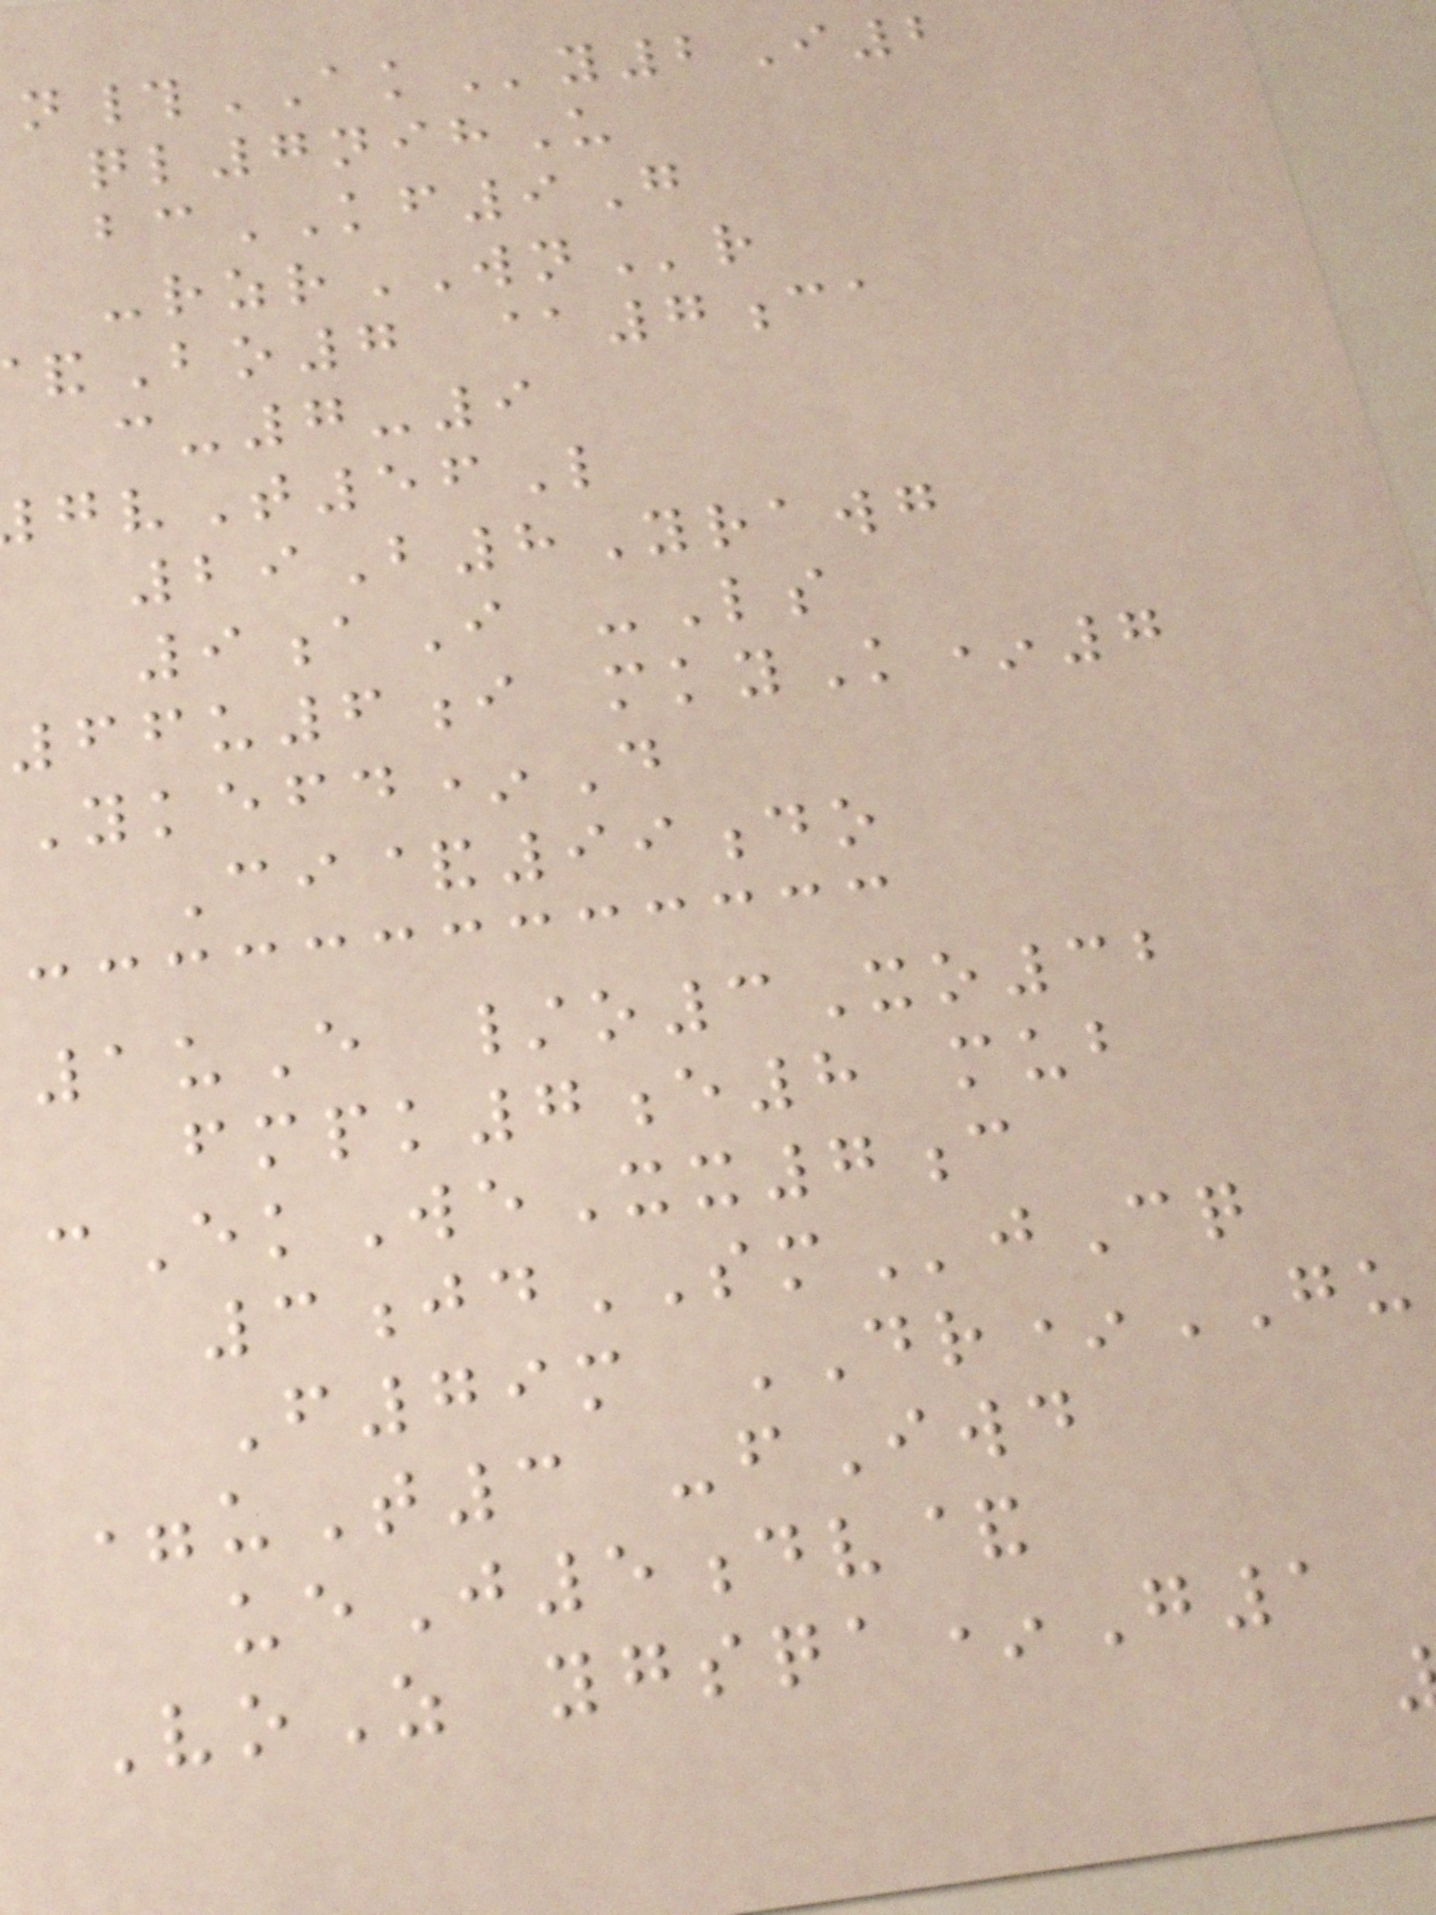n#AKy2I2
ql7nihU
bcKF9G
-rzrWNr
Bo7 @7ca
c-7-9
vT56L
29B8Yrawg
9aI -Ls
66u6i mkyK*7
Ykefd*D
Ci&99do
1uE /o3Xo32
fmpk7e8 mub
cEkWeXx7c
3jdSMjCq
F79m DR*GU
=uT3 -fIwd
ueJ5dv&
VoZ ygsqa*G1
